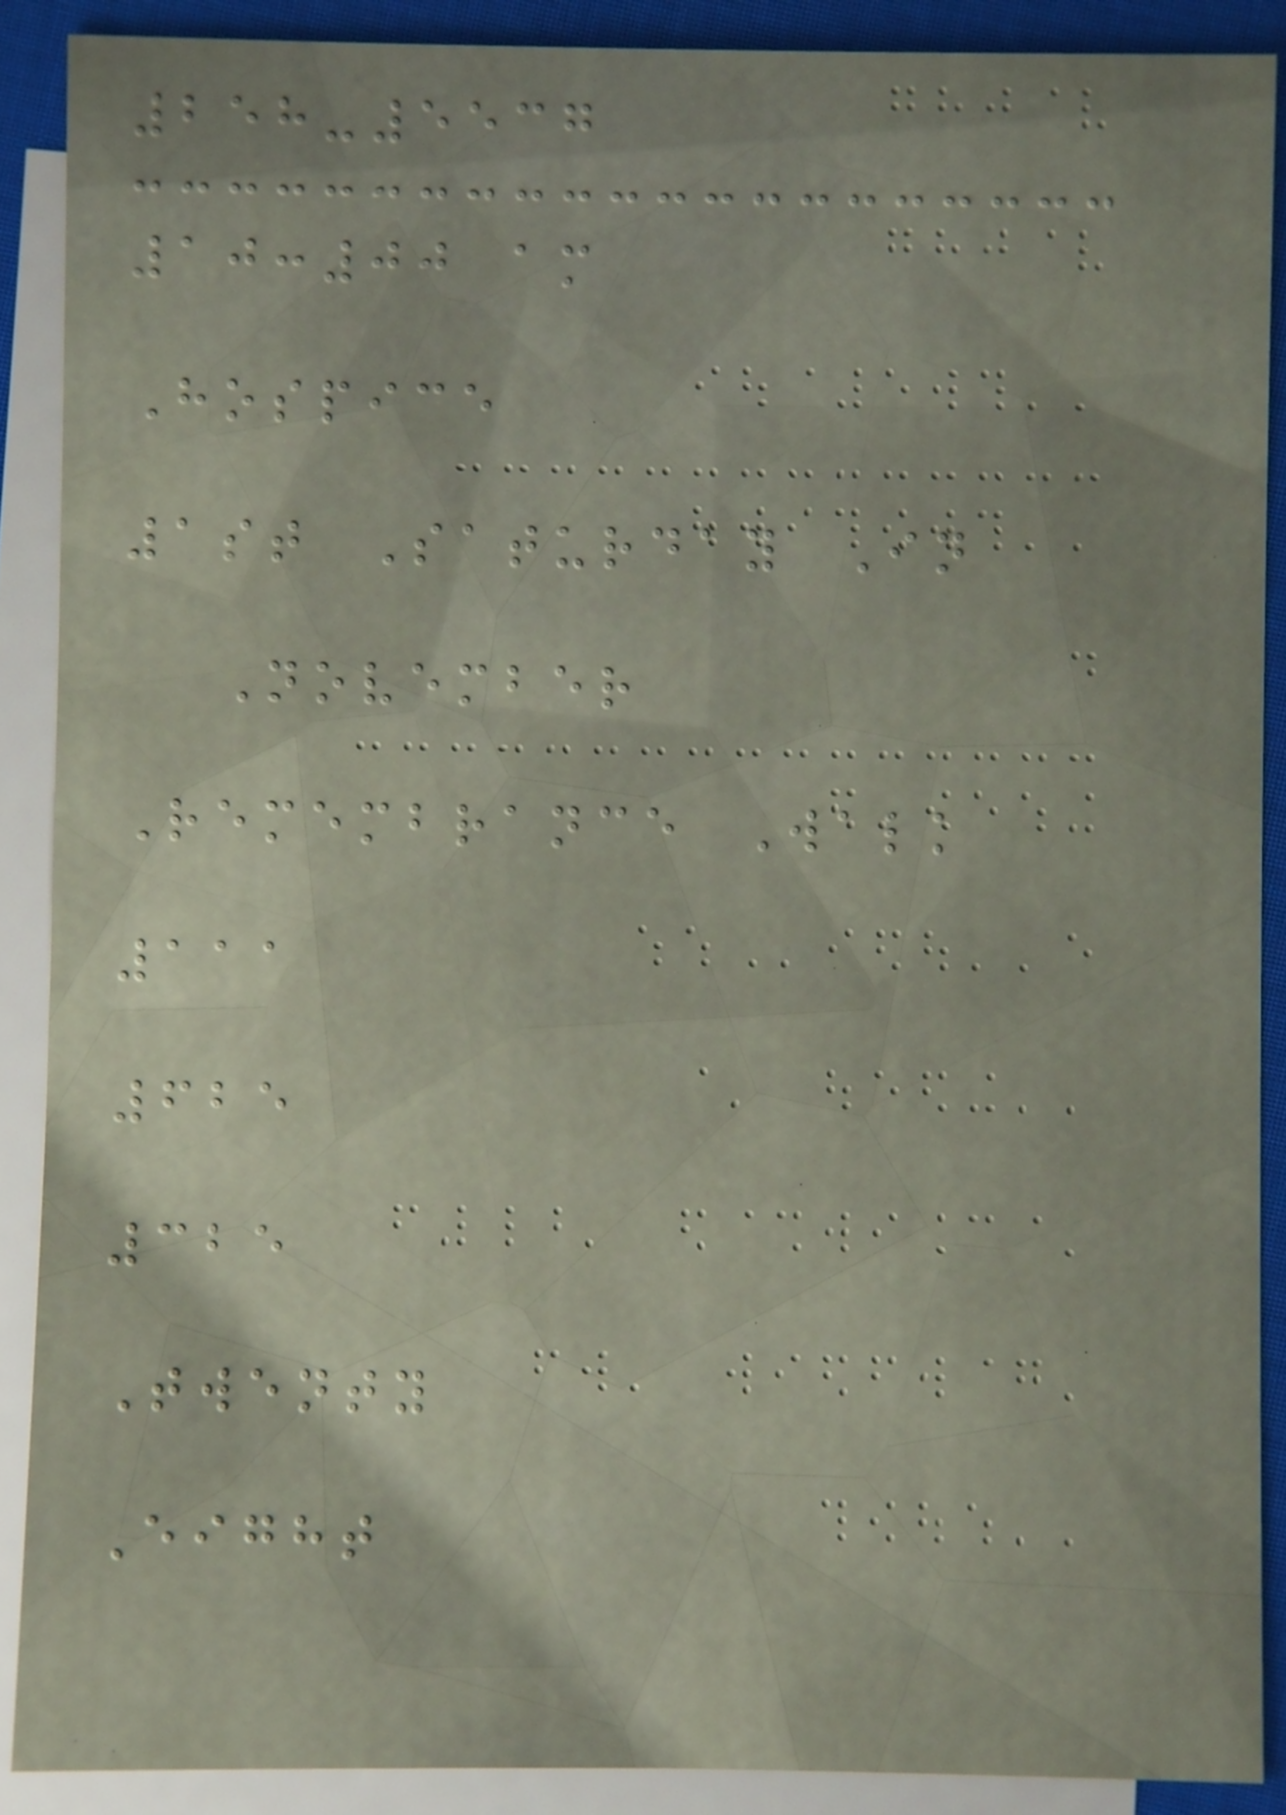258-5537
10:00 am
Hospice
1st Saturday In
November
Remembrance Walk
111
625
325
Twenty
Eight
